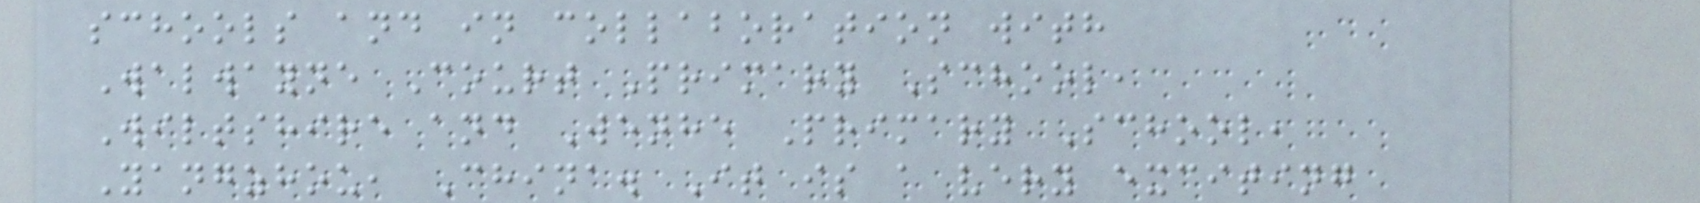schools and in collaboration with
Walwayne Court Primary School,
Wiltshire and Wenhe Primary School,
Yangzhou, China. It is a very exciting
